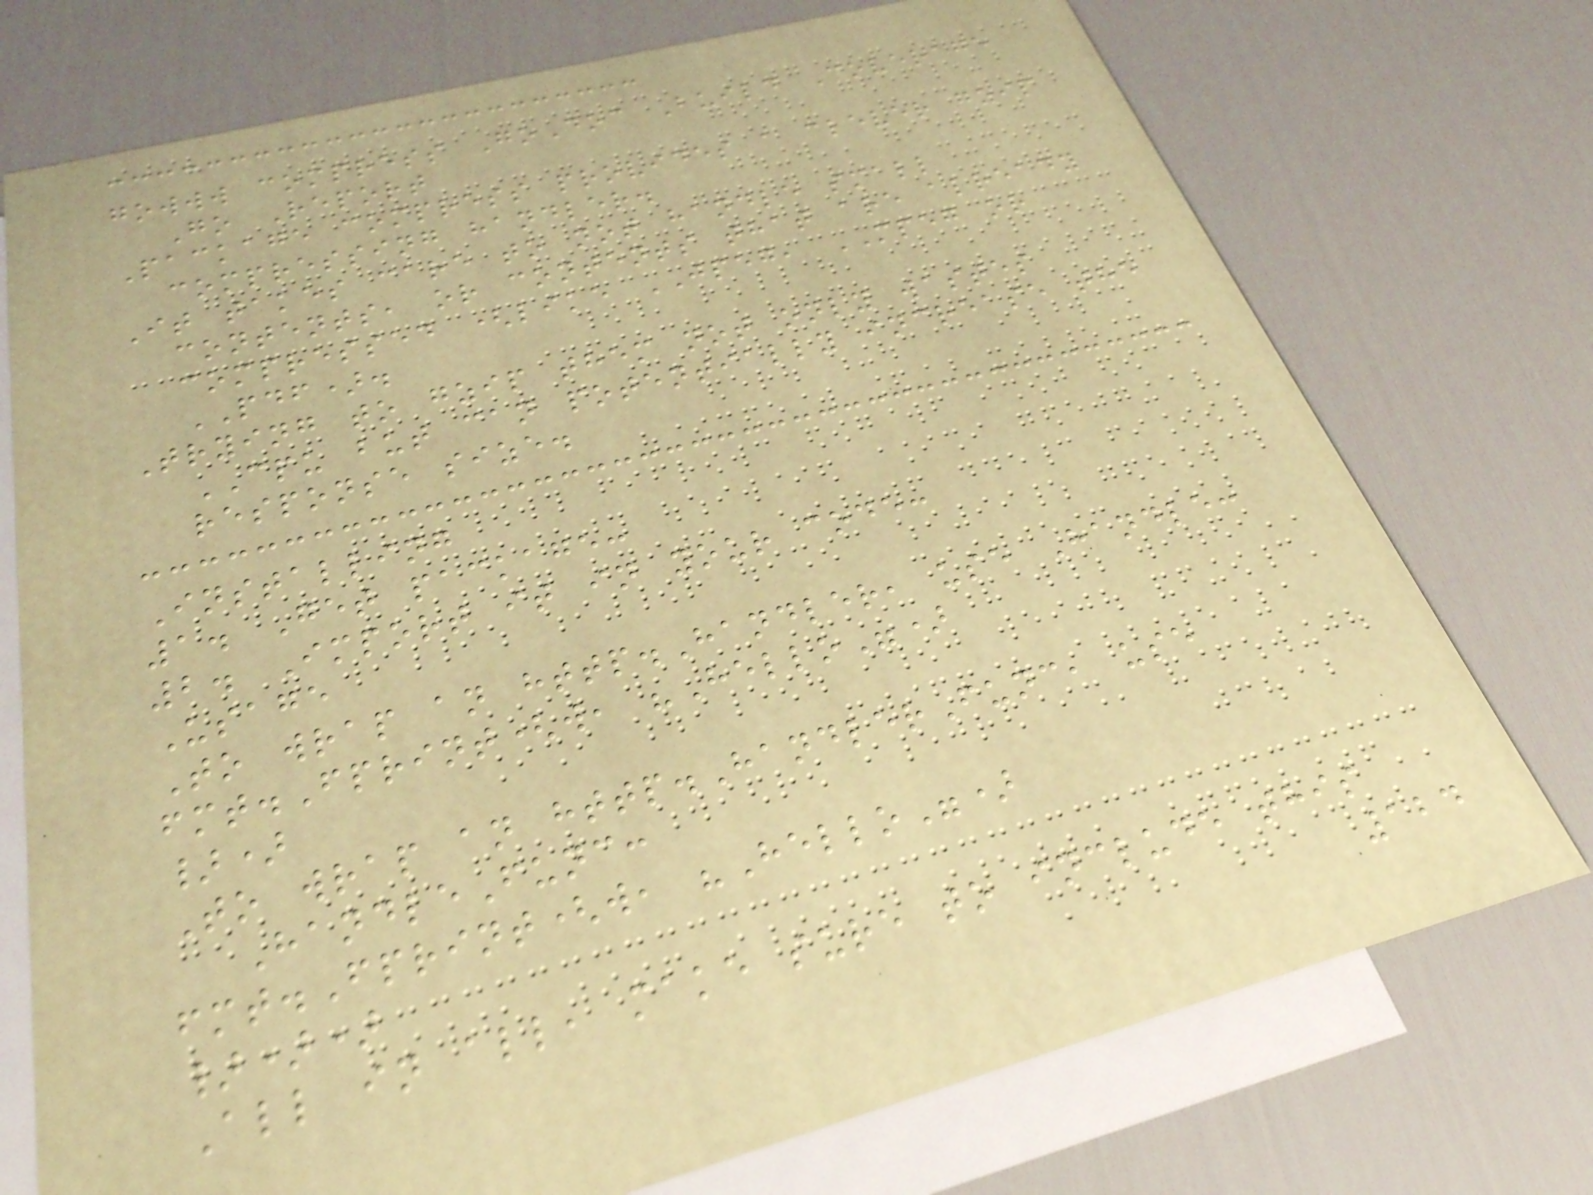gowww compress GoDoc Build Coverage
Go Report
Package compress provides a clever gzip
compressing handler.
It takes care to not handle small
contents, or contents that are already
compressed (like JPEG, MPEG or
PDF).
Trying to gzip them not only wastes
CPU but can potentially increase the
response size.
Installing
1. Get package:
2. Import it in your code:
Usage
To wrap an http.Handler, use Handle:
fmt.Fprint(w, "Hello")
})
To wrap an http.HandlerFunc, use
HandleFunc:
fmt.Fprint(w, "Hello")
}))
All in all, make sure to include this
124
